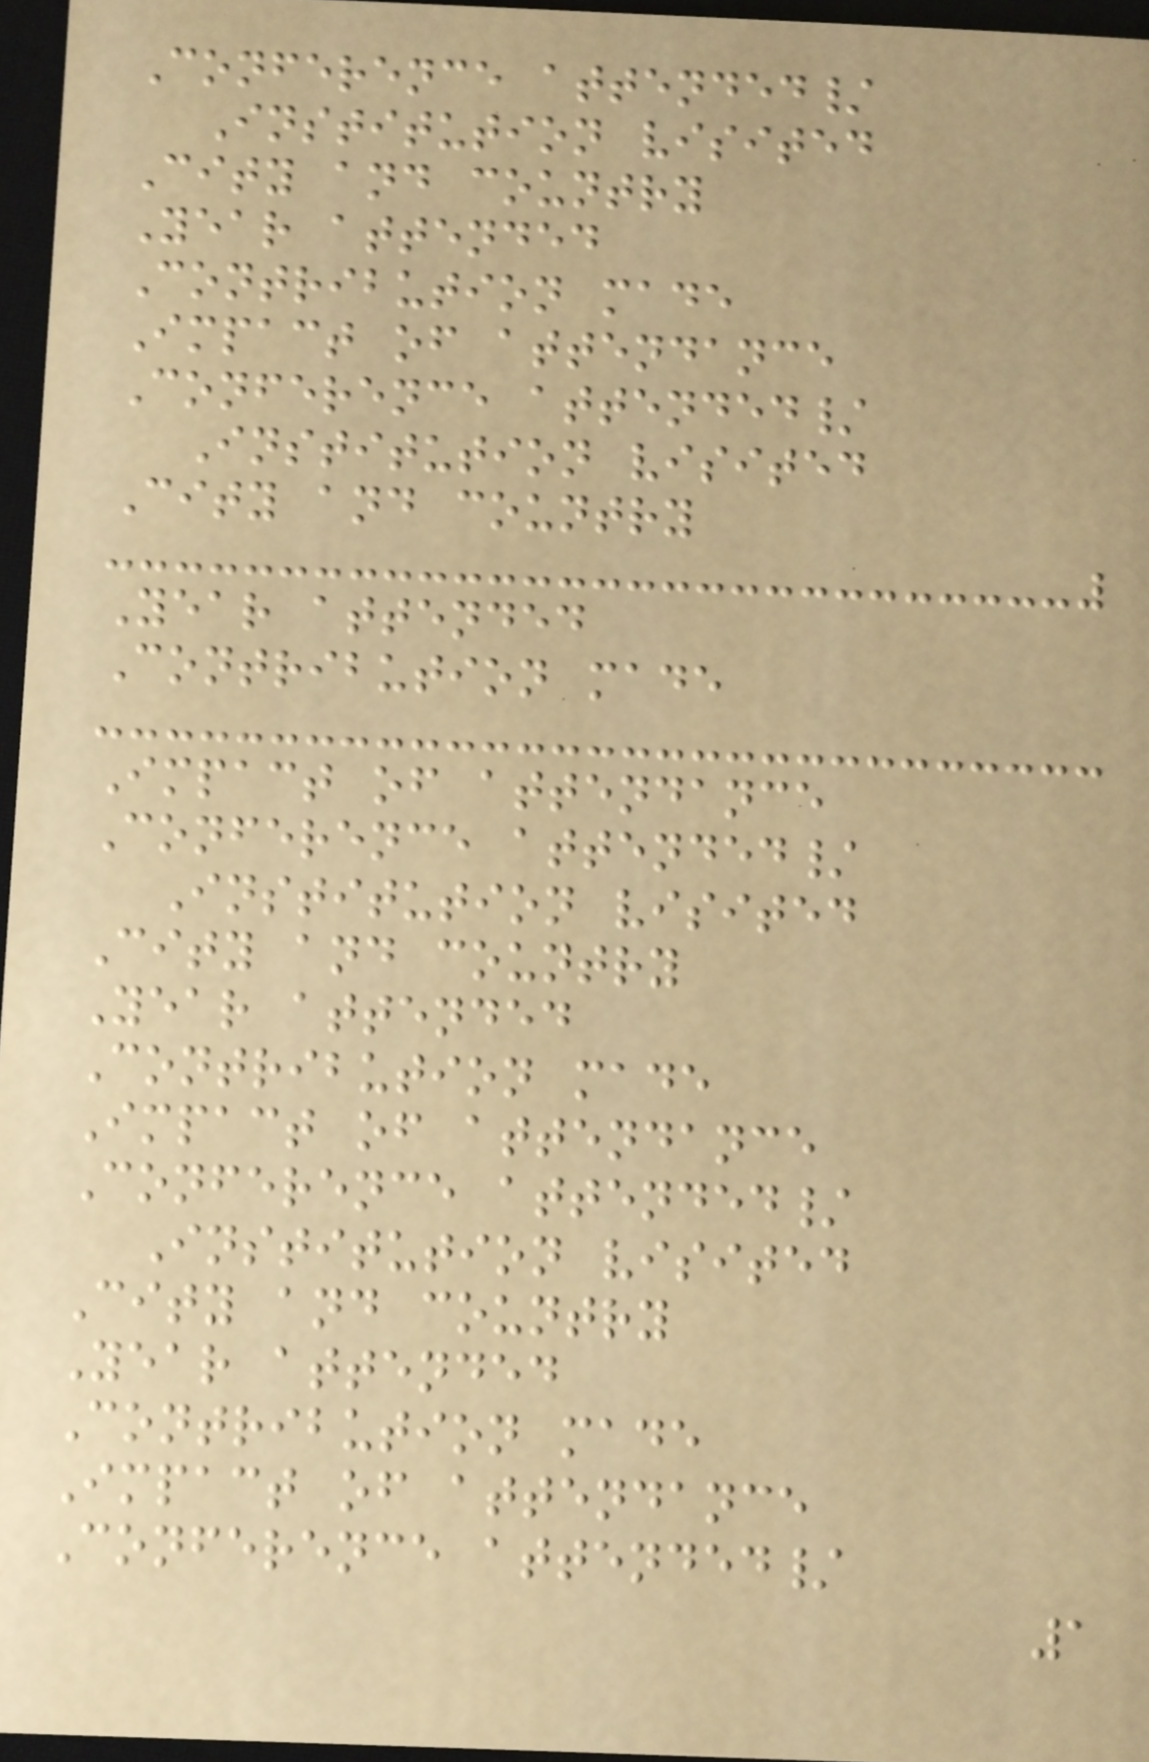Conference attended/
Institution visited
City and country
Year attended
Contribution made
Impact of attendance
Conference attended/
Institution visited
City and country
Year attended
Contribution made
Impact of attendance
Conference attended/
Institution visited
City and country
Year attended
Contribution made
Impact of attendance
Conference attended/
Institution visited
City and country
Year attended
Contribution made
Impact of attendance
Conference attended/
1
